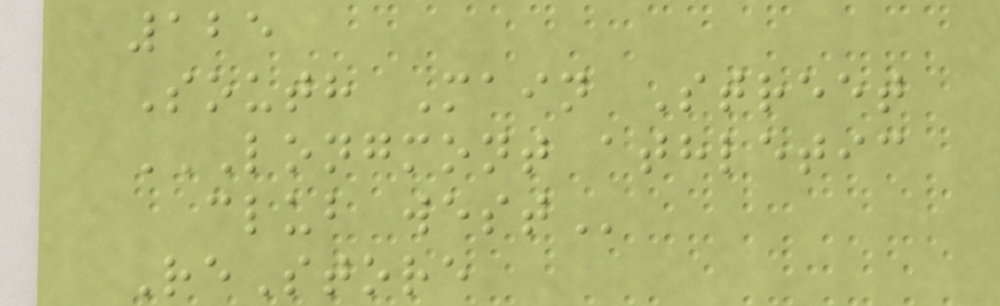125
South Main Street
LONGMONT ATHLETIC
CLUB WEST
ReStore
